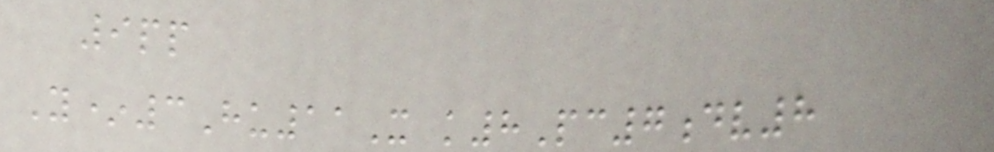9pp
Y*3Hu11X k8Pc7dv8
